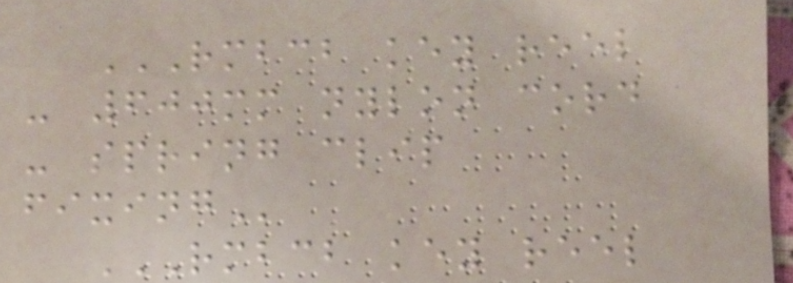RMBCB KEY REEL
- 600MM NYLON CORD
- SPRING CLIP
FIXING
RMBCB KEY REEL
